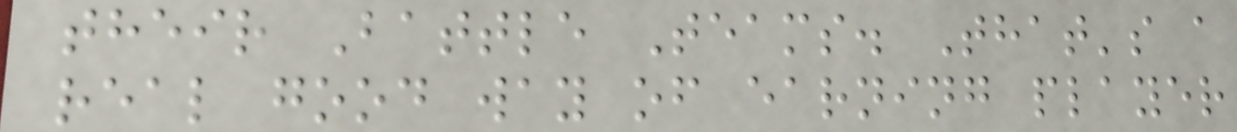their Battle Teams. That's a
real good way of earning player
